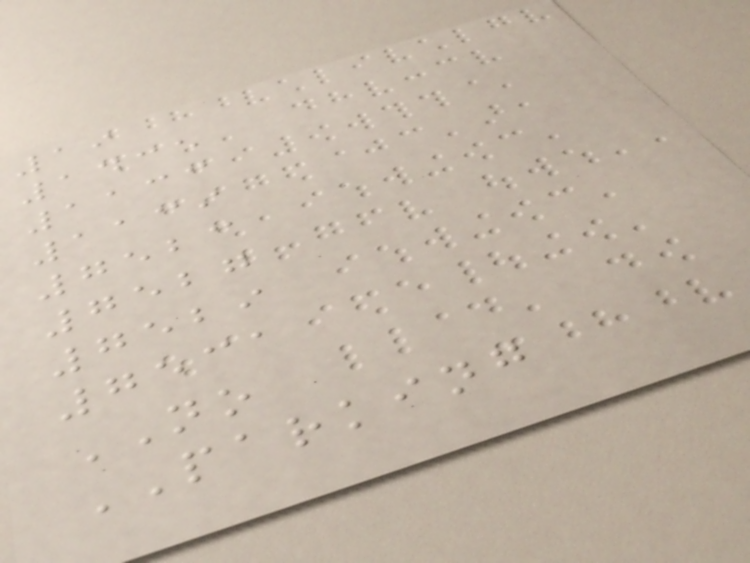19
1435
1133
1139
7523
7527
7529
7531
NO
PARKING
